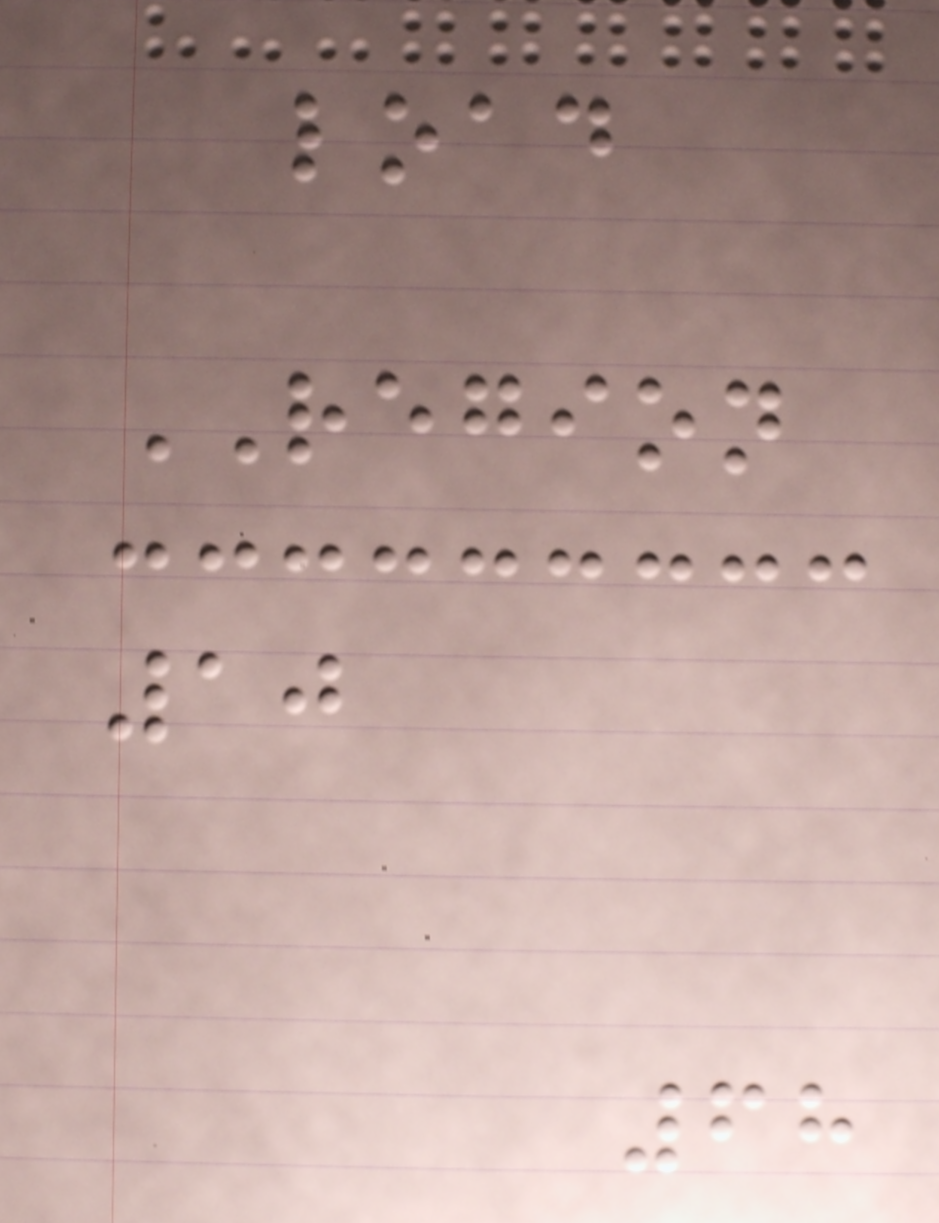load
REGION
10
68
